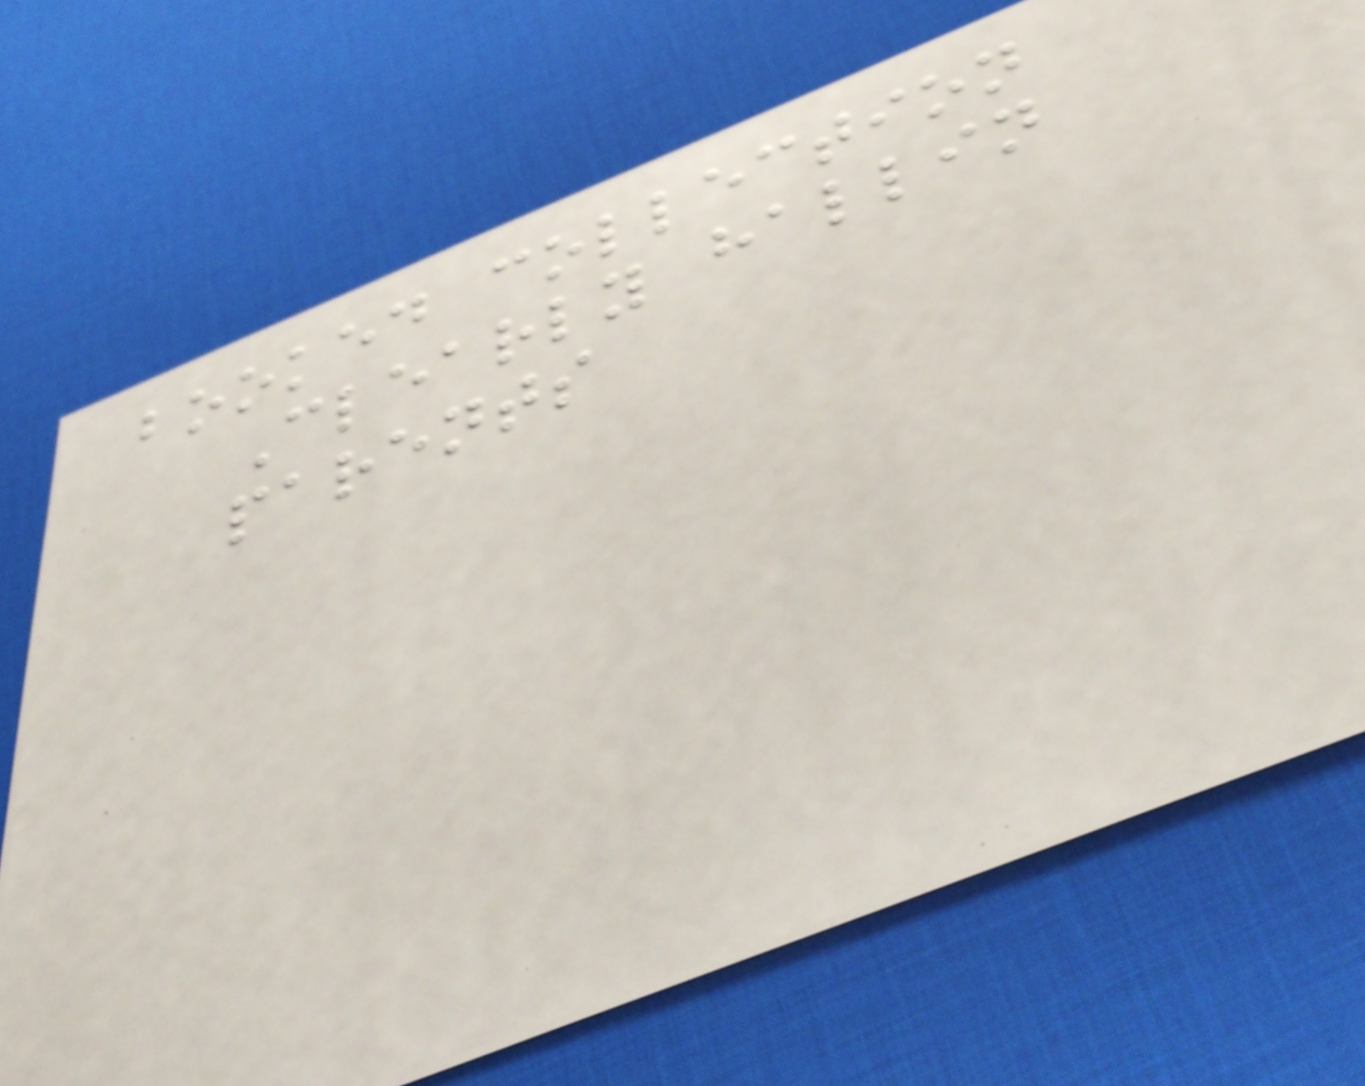booked collection
Clearly hallin
parents
